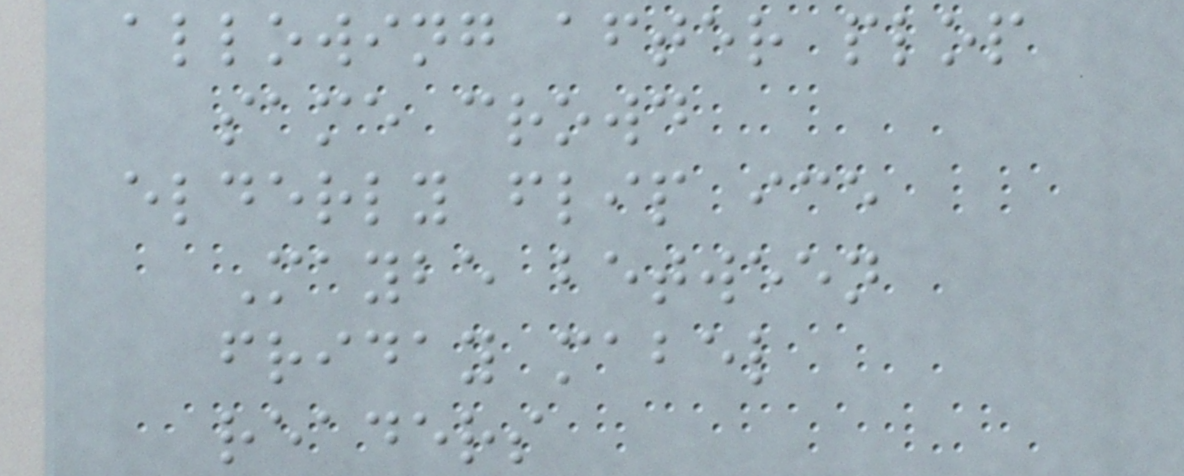allowing after plop
same crowd
elderly flip ice
Maybe between
friday mabel
readers
